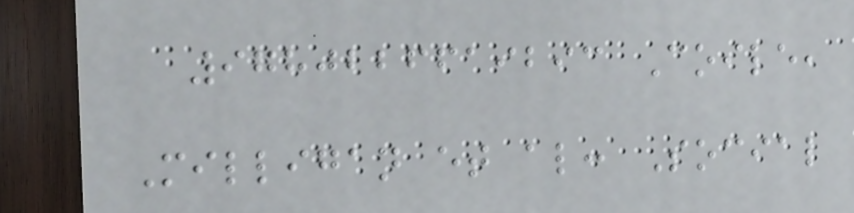9780226619293 Coile,
Milligan et al: Social
